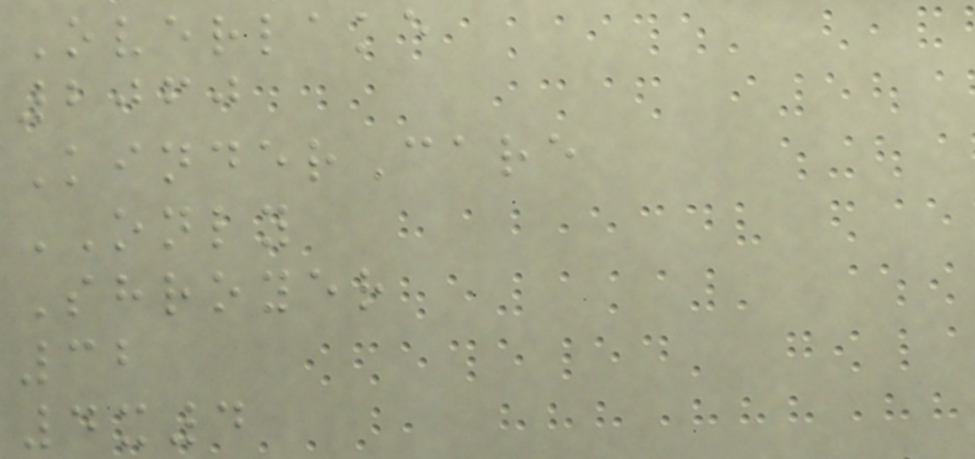Overlake
2060
KinderCare
ONLY
Shroyer
32
4x4
